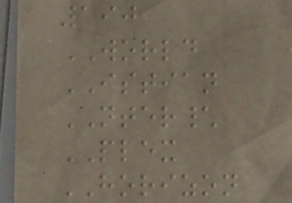190
WORLD
ISTIAN
NTER\
PLEX
HORIZON
